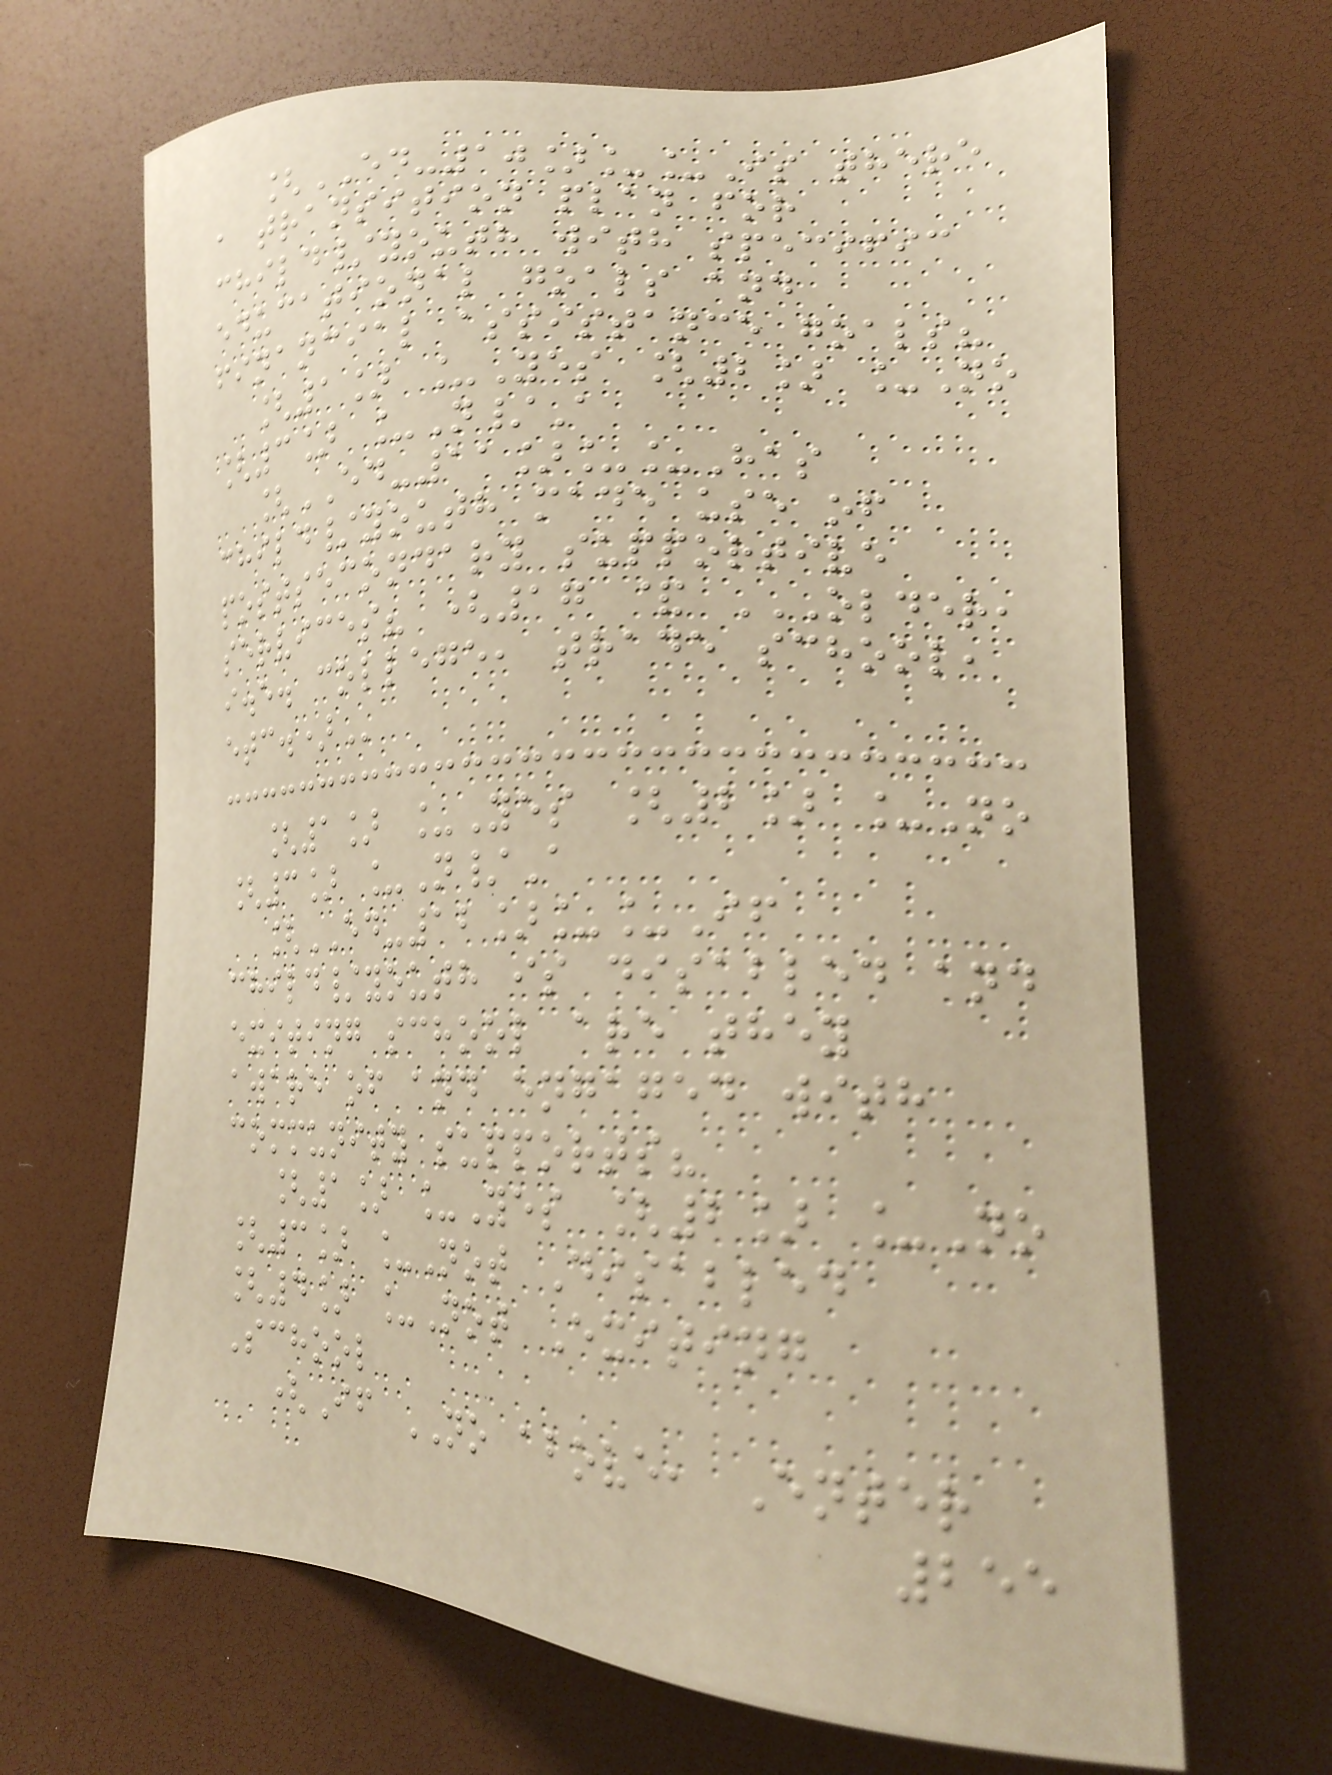[ED-10]__Is there
a transition plan for
child/youth with specific
educational goals and
financial assistance goals?
[1] _Yes [2] _No
[3] _N/A
[ED-11]__Has
child/youth made use of
postsecondary supportive
services? (17 & OLDER,
I.E. COLLEGE, TRADE SCHOOL,
ETC.)
[1] _Yes [2] _No
[3] _N/A
[ED-12]__If
child/youth is disabled and
exiting school are they
aware of and engaged with
community supports?
[1] _Yes [2] _No
[3] _Not Disabled
[4] _Not Exiting
School
(If NO above, Enter
255
